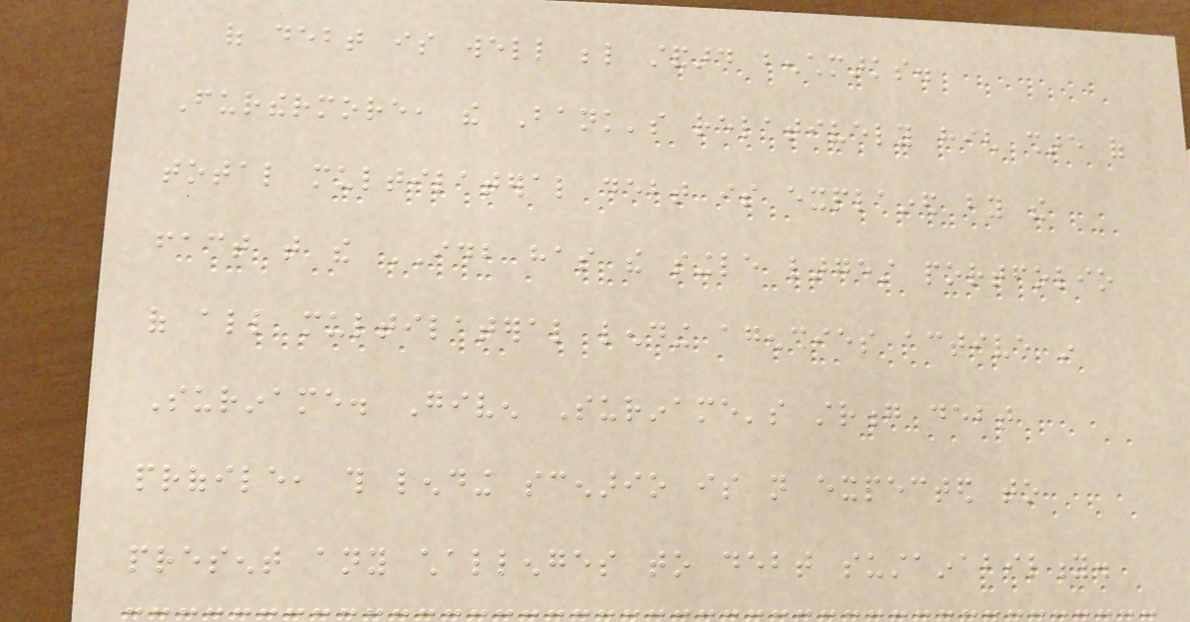of debt is well below standard benchmarks.
Furthermore, the Bank's relatively high share of
total multilateral debt is explained by the
fact that the IDB has the single largest portfolio
of all multilateral lending agencies active in
Suriname. Given Suriname's strong debt
profile, this lending scenario is not expected to
present any challenges to debt sustainability.
